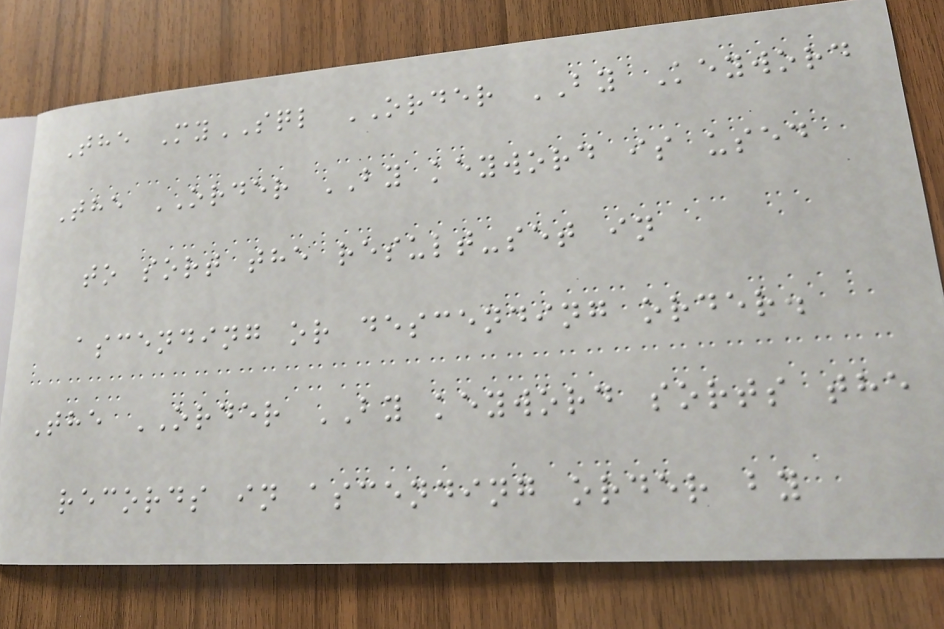The MySQL ORDER BY Keyword
The ORDER BY keyword is used
to sort the result-set in
ascending or descending order.
The ORDER BY keyword sorts the
records in ascending order by
